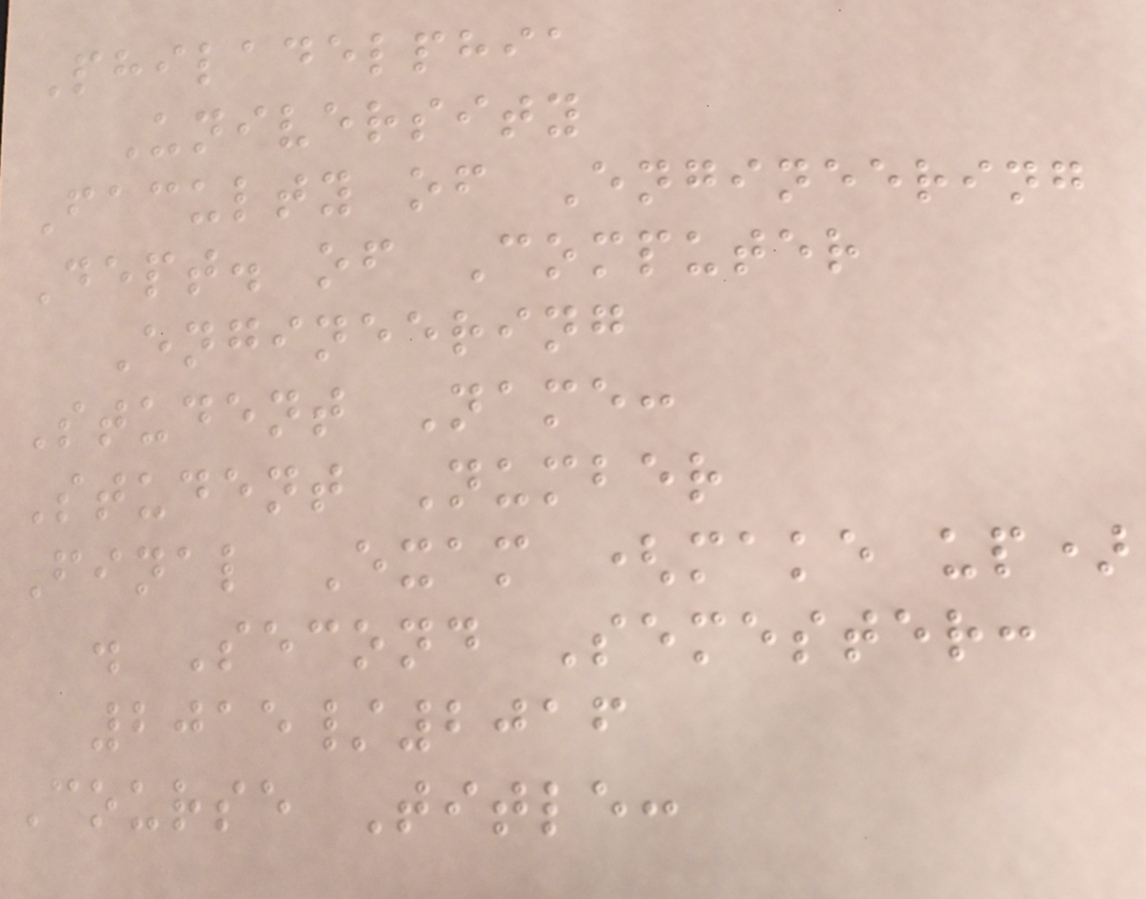Philadelphia
University
Faculty of Engineering
Dept. of Computer
Engineering
Student Name:
Student Number
Final Exam (make up)
. Second Semester:
2015/2016
Course Title:
